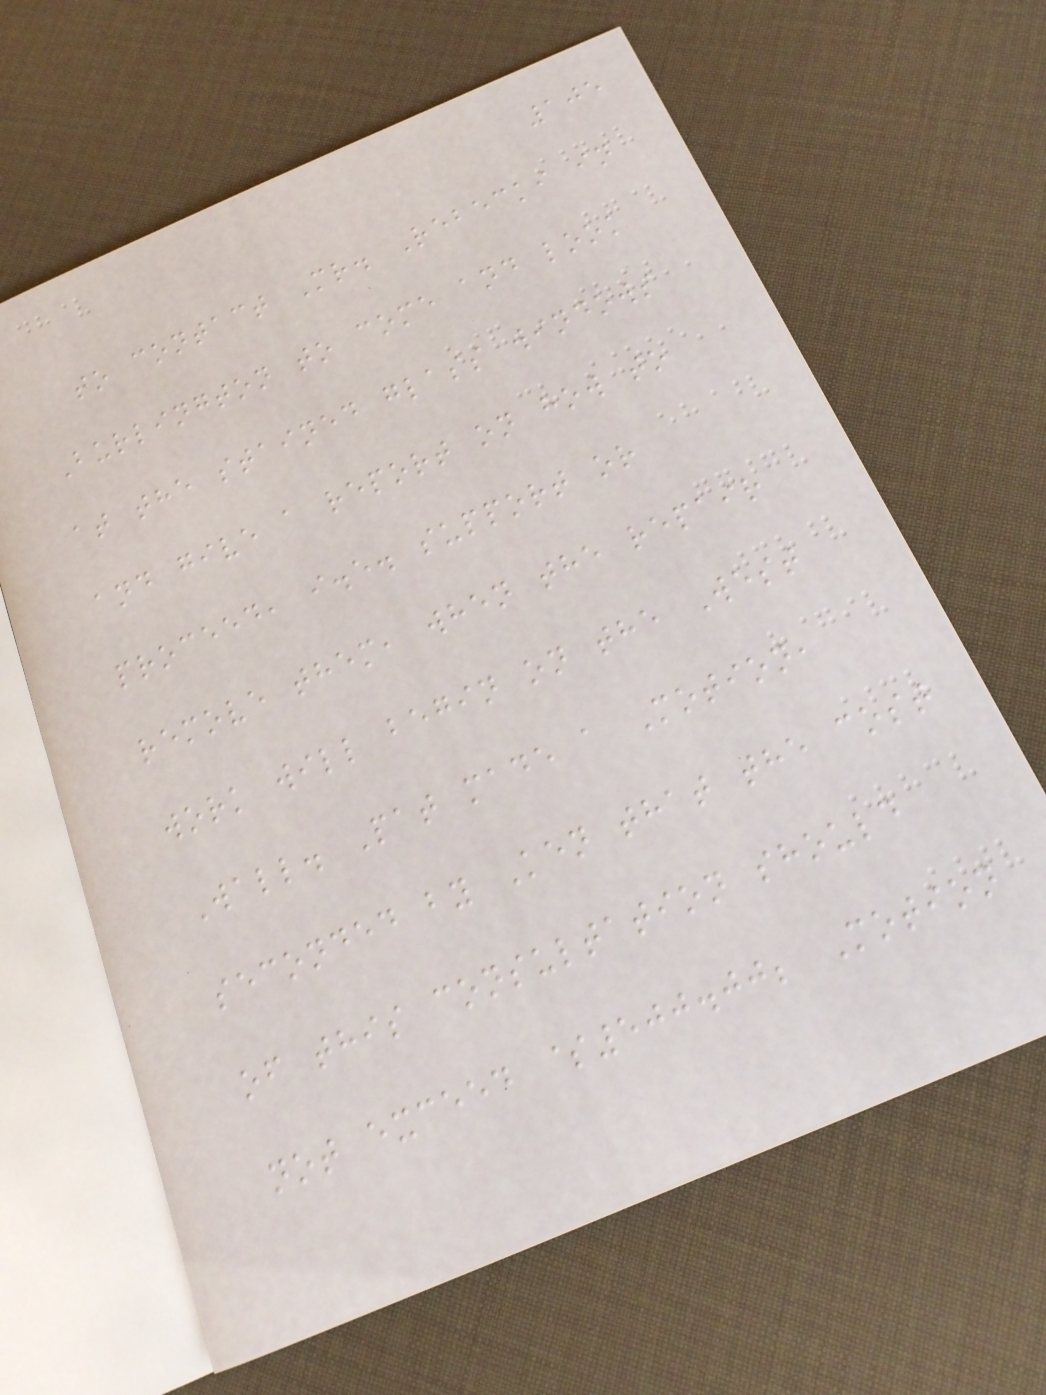105
to contact Mr. Rebecki in
Burlington to come and look
at the stained glass windows
and give a report on how to
proceed, i.e. support or
remove them, when the repair
work will begin on the West
Wall. Pat made a Motion,
seconded by Ken that the cost
of this consultation should
not exceed $500.00; Motion
